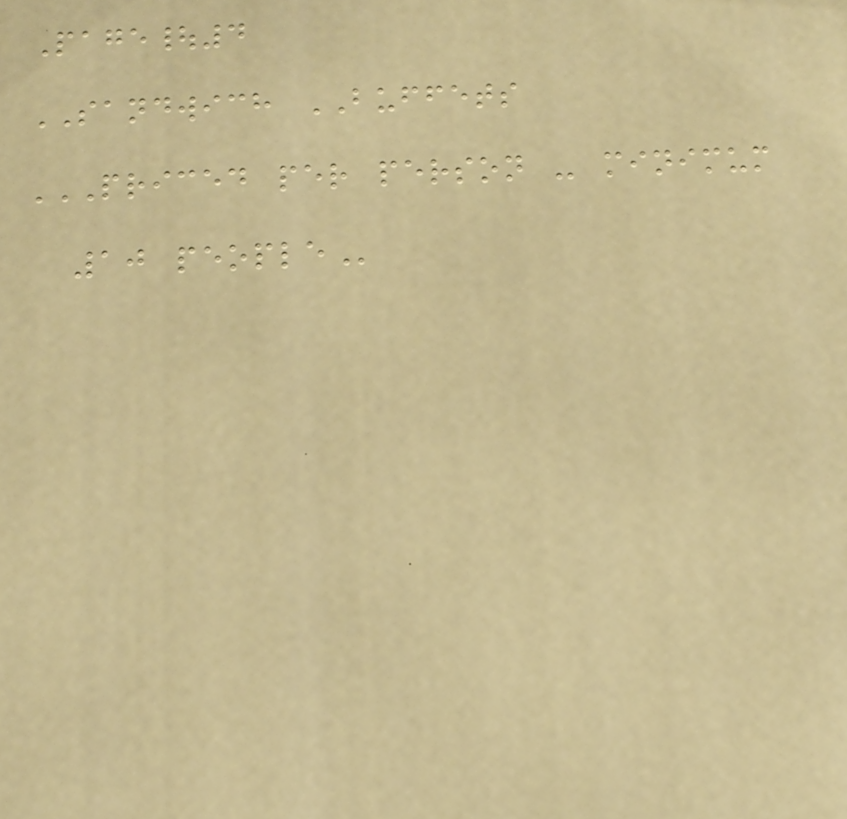Page|4
SANDWICH BUFFETS
PRICED PER PERSON - MINIMUM
10 PEOPLE
